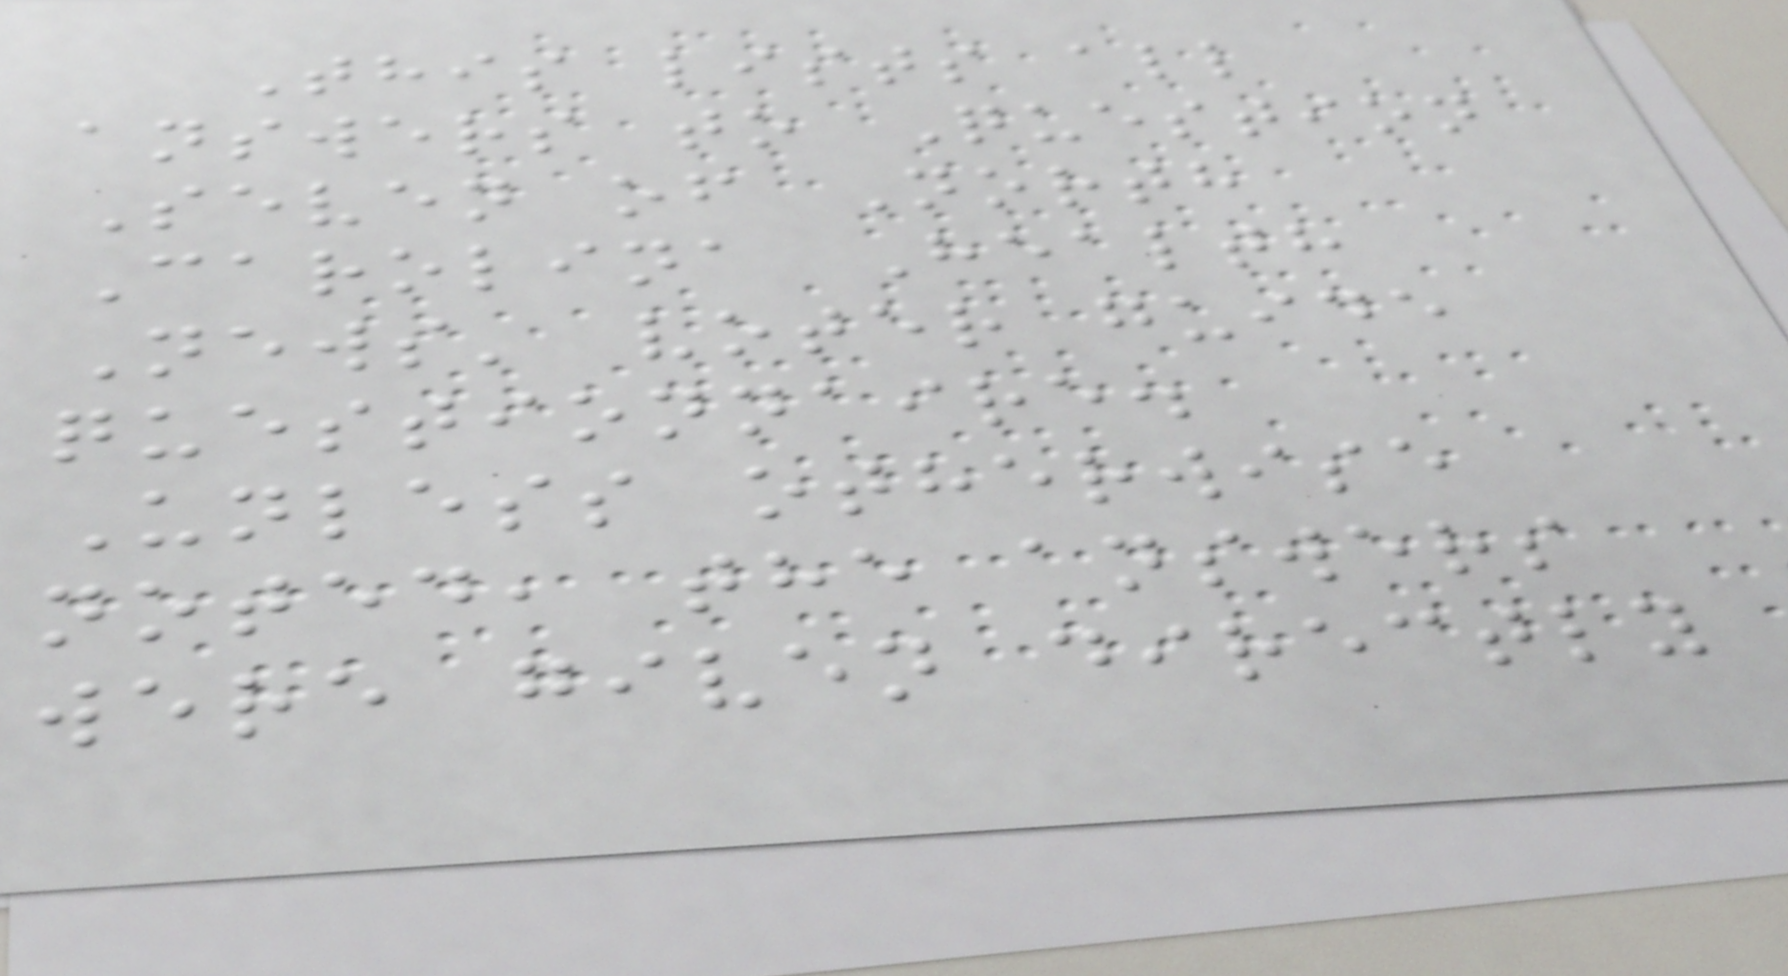This lists all
answers to Question
Seven of North
Carolina Health
News' voter guide
questionnaire.
Unless otherwise
noted, the answers
were given directly
